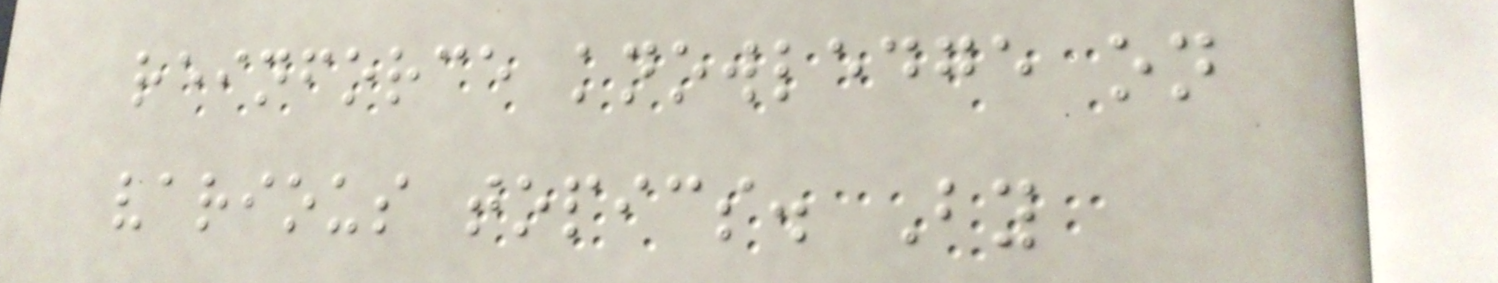reinforce knowledge on
various topics. By
